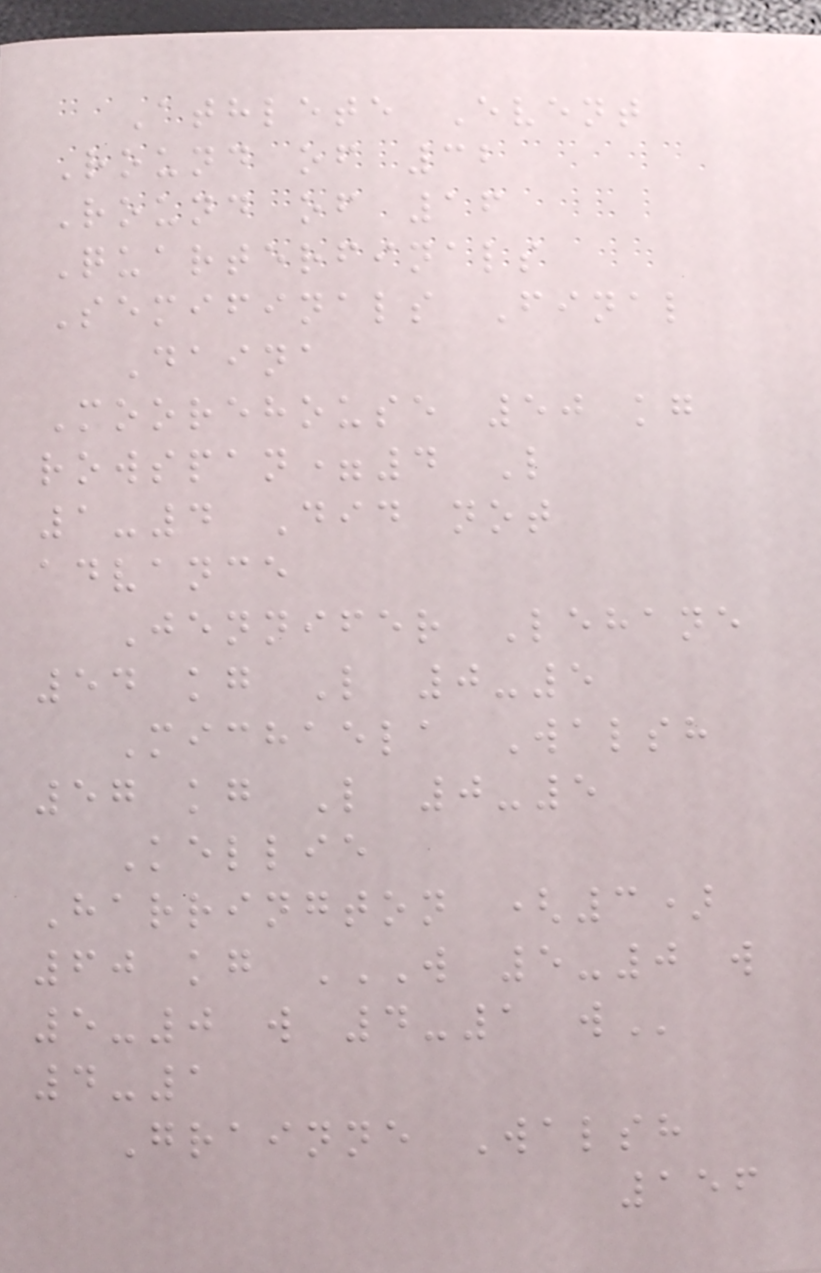Athlete Event
Round of 32
Round of 16
Quarterfinals
Semifinals Final
Daina
Moorehouse 50 kg
rowspan=4 L
1-4 Did not
advance
Jennifer Lehane
54 kg L 0-5
Michaela Walsh
57 kg L 0-5
Kellie
Harrington (3)
60 kg W 5-0 W
5-0 W 4-1 W
4-1
Grainne Walsh
156
